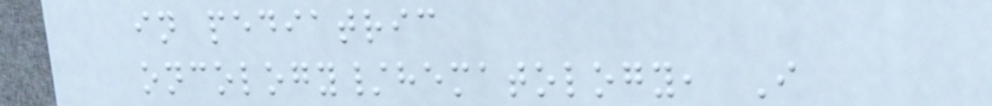in pediatric
oncology/hematology, I
